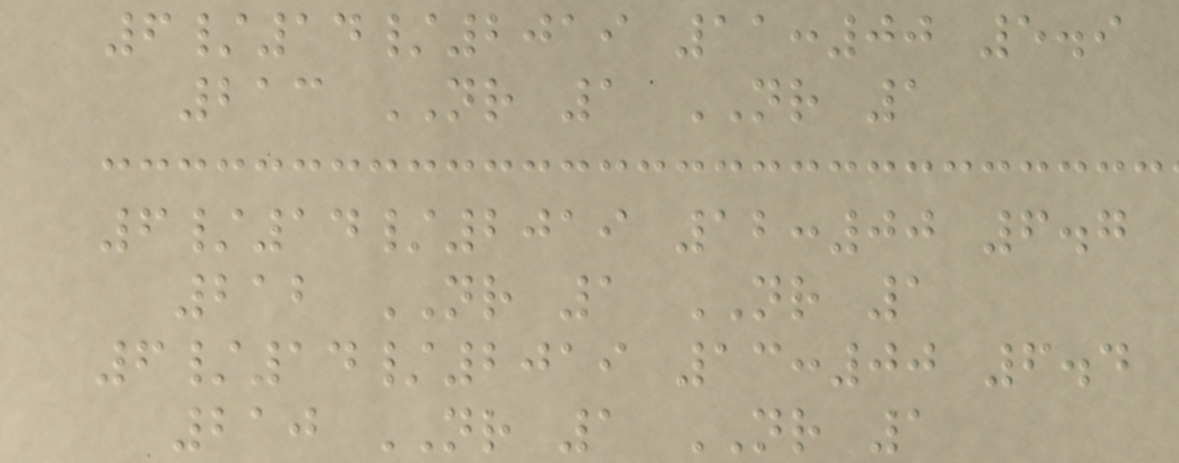6/14/2019 11:00 5.9
213 NR 1 NR 1
6/14/2019 12:00 6.7
212 NR 1 NR 1
6/14/2019 13:00 6.4
210 NR 1 NR 1
